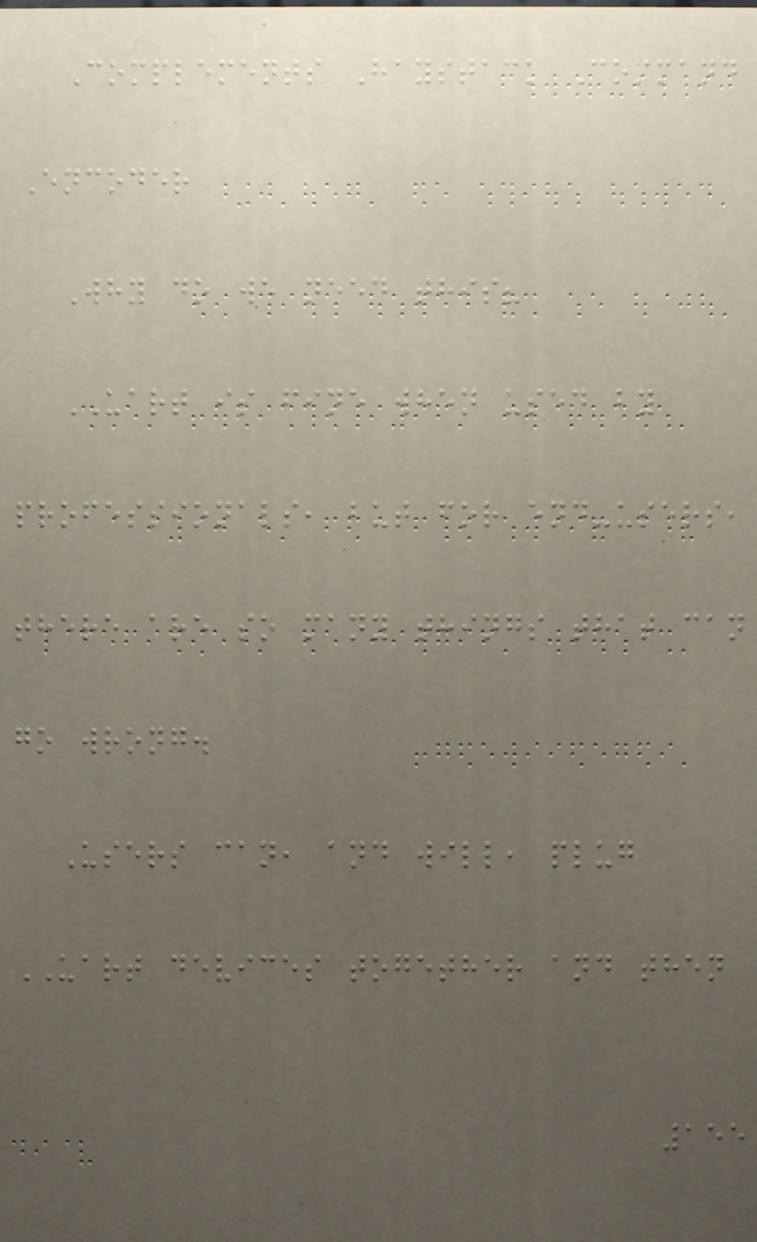Complements Haystack Command
Encoder
Why do we need this?
UART is fine when used by
professionals, but for end-users,
there are so many things that can
go wrong.
Users can, and will, plug
UART devices together and then
155
